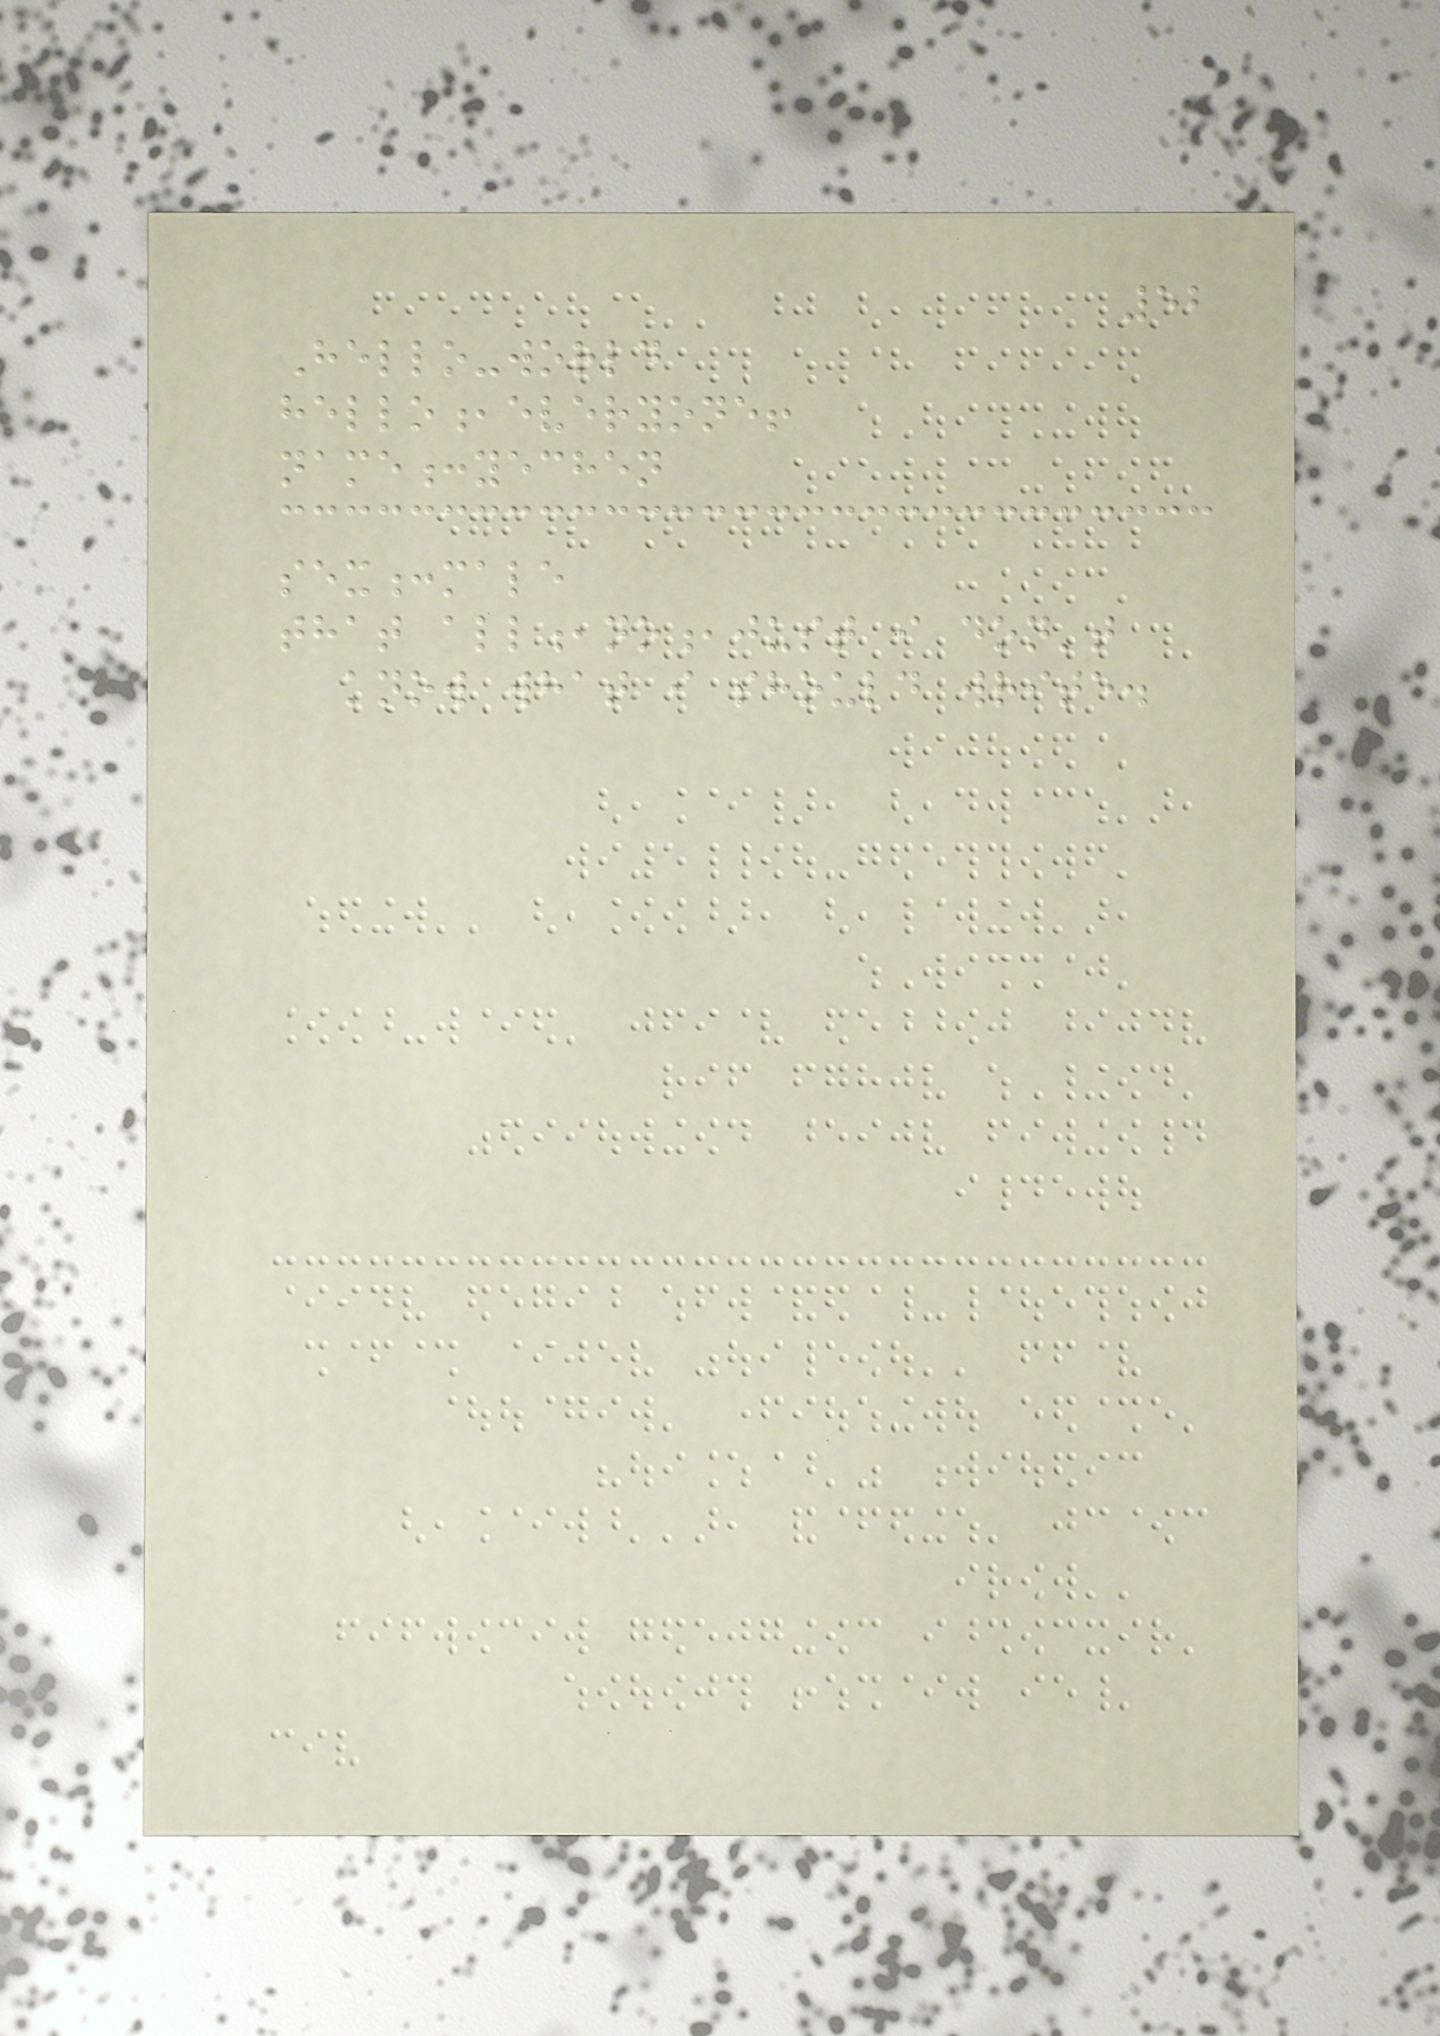52
Hello-world
hello,everyone!
name:yechen
sex:male
that all,no,just i don't
know what i should write.
